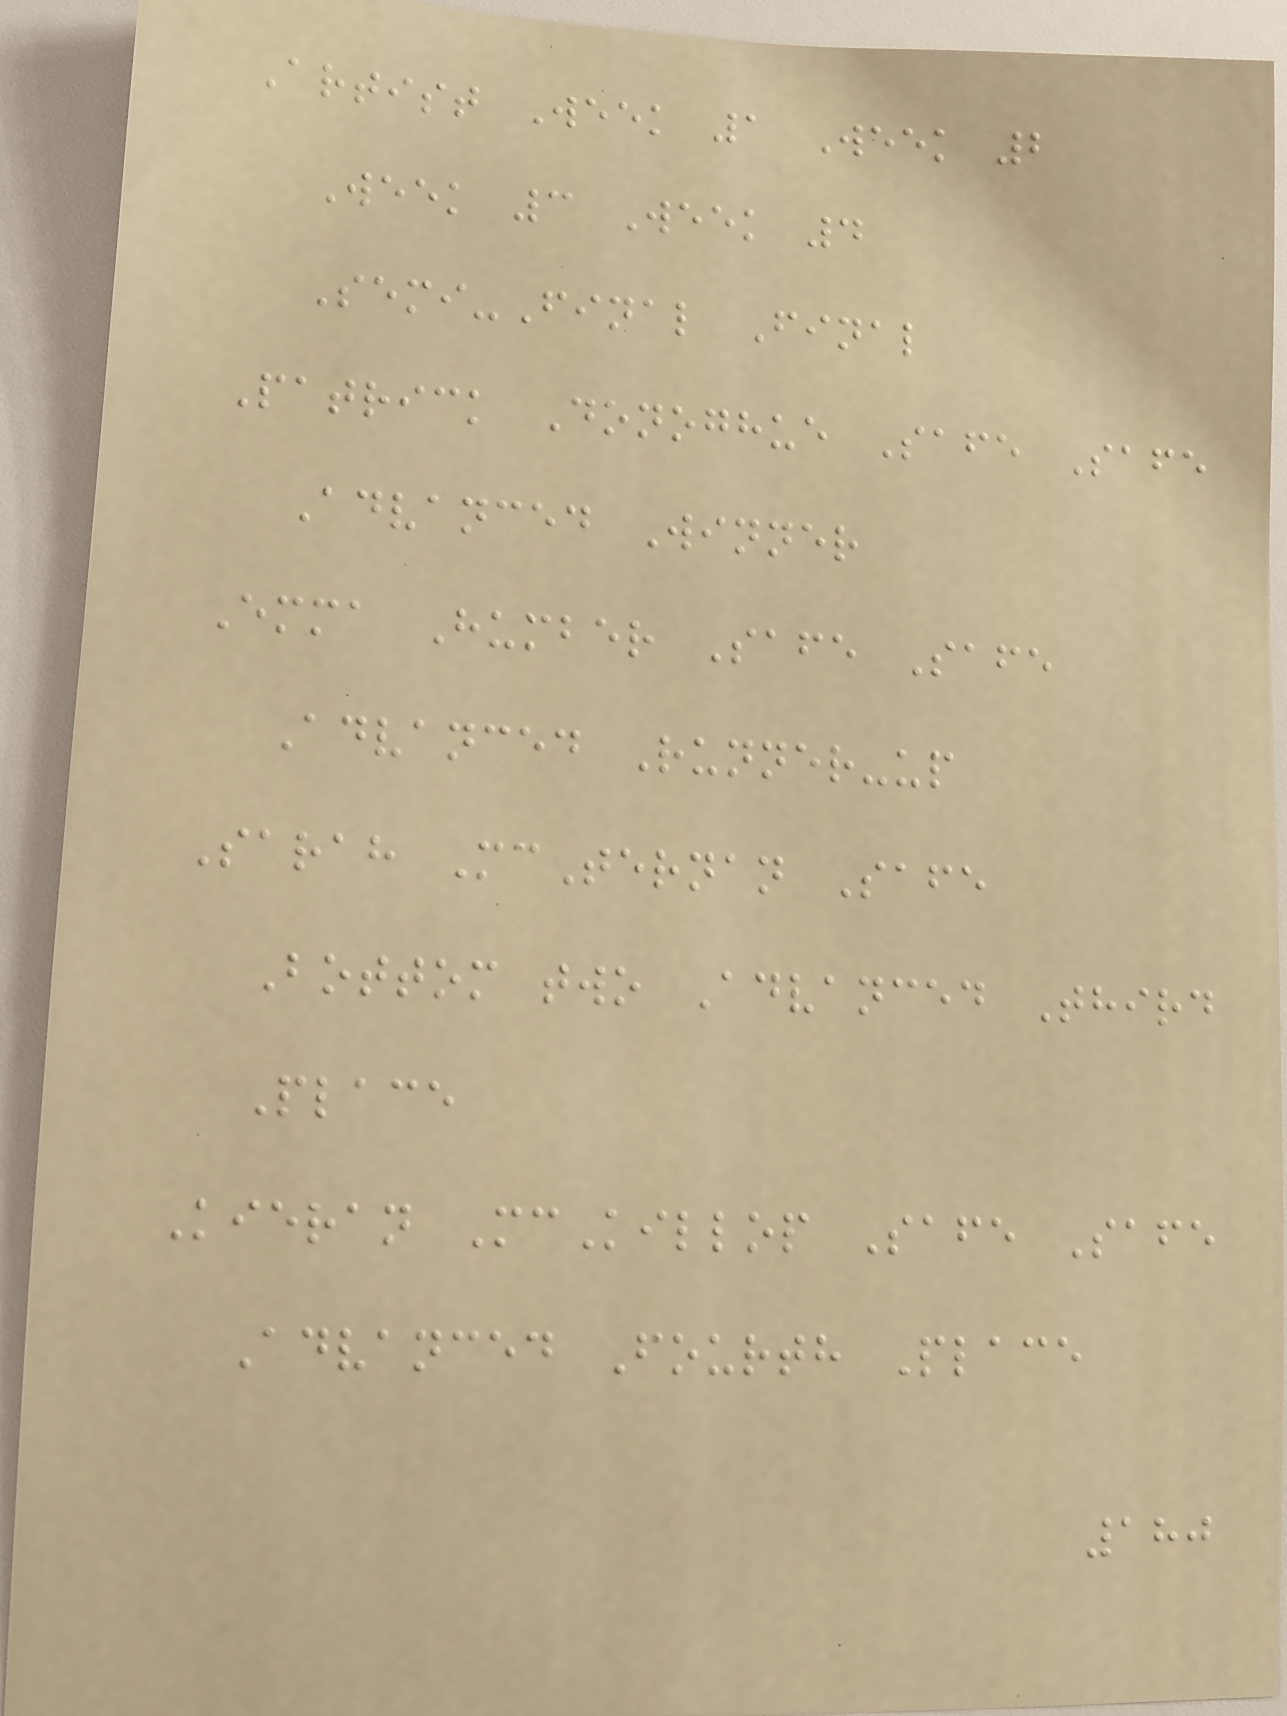Artist Week 1 Week 2
Week 3 Week 4
Semi-Final Final
Patrick Donoghue Safe Safe
Advanced Winner
Emma Humber Safe Safe
Advanced Runner-up
Sarah McTernan Safe
Bottom two Advanced Third
Place
Kieran McKillop Safe Safe
Advanced Fourth Place
180
